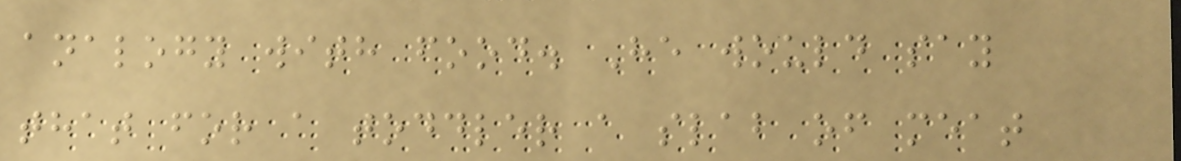analogy with food. He would say
that for a toddler a slab of meat
